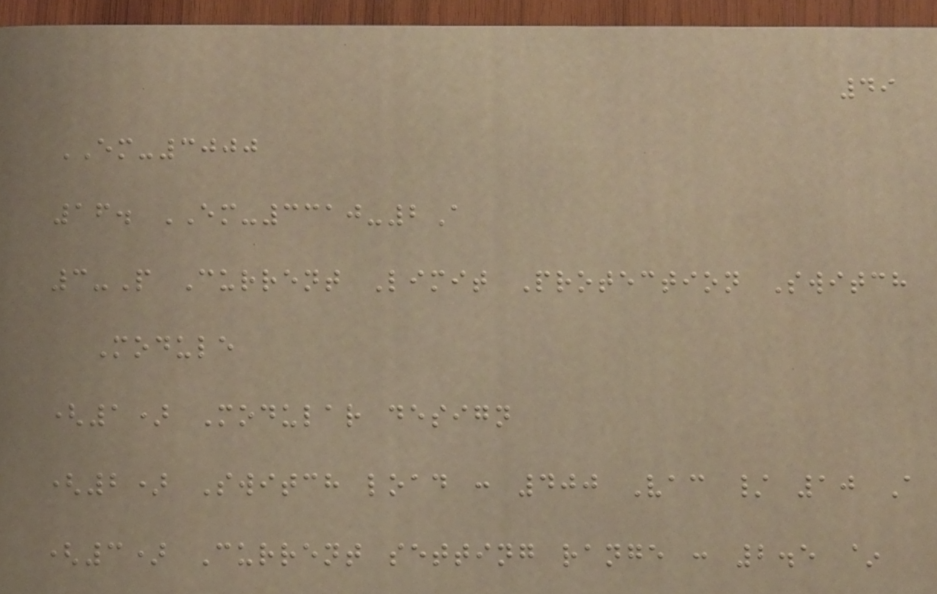49
EM-3000
16. EM-3310-2A
3-P Current Limit Protection Switch
Module
(1) Modular design
(2) Switch load : 400 Vac / 10 A
(3) Current setting range : 2.5 ~
